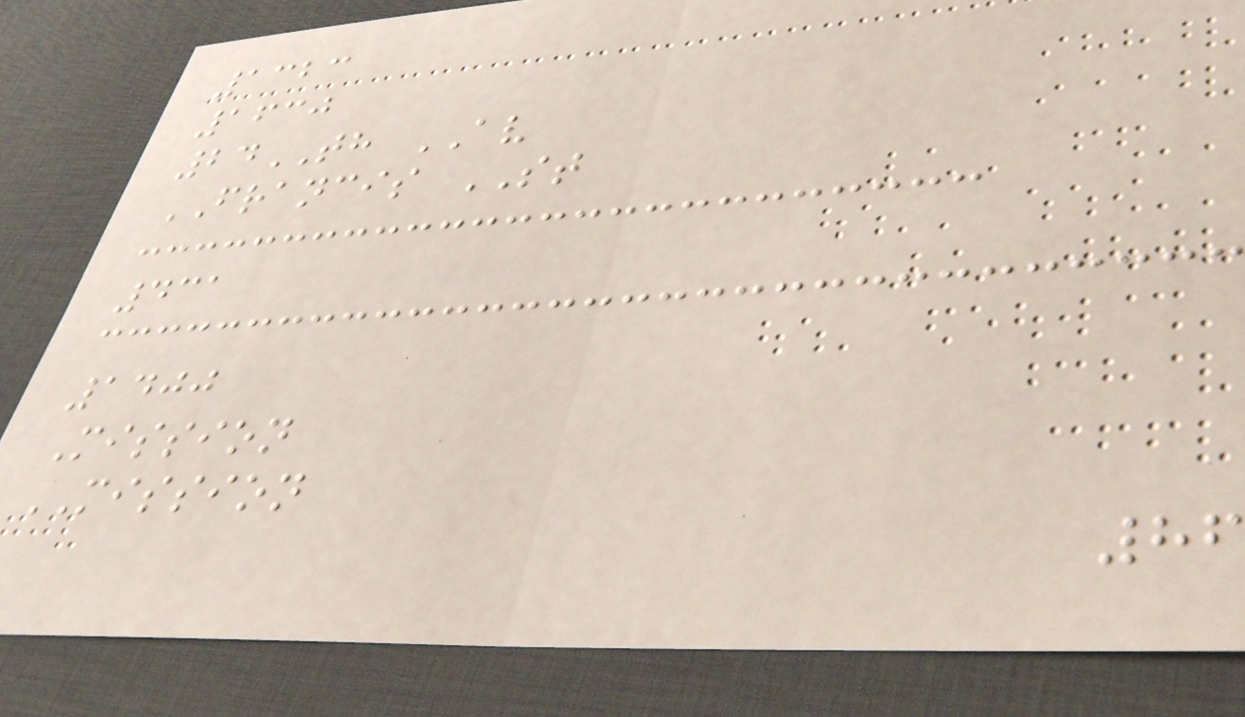1323
1630
24TH AV
FRANCIS ST
431
1400
Mission
MISSION
86
